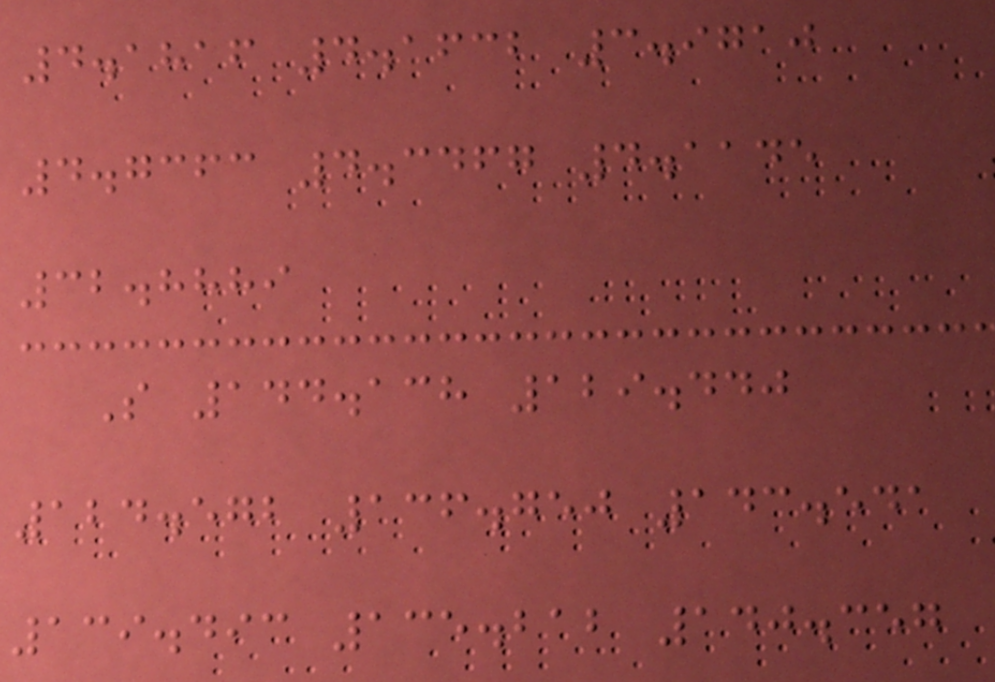4.1816 4.1632 3.9710
4.7363 4.3467 4.1145
32.8889
S 144.138 129.440
124.572 136.750 143.541
139.493 135.212 140.357
